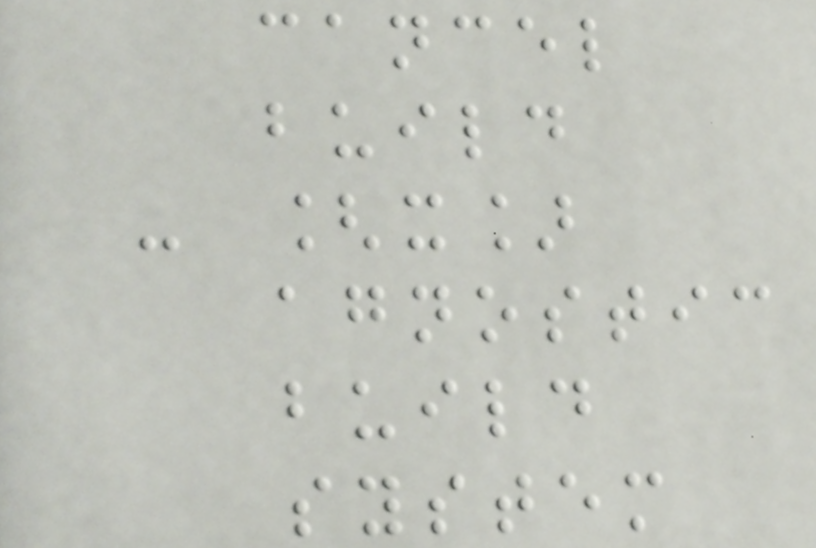cancel
build
- [x]
agnostic
build
system
